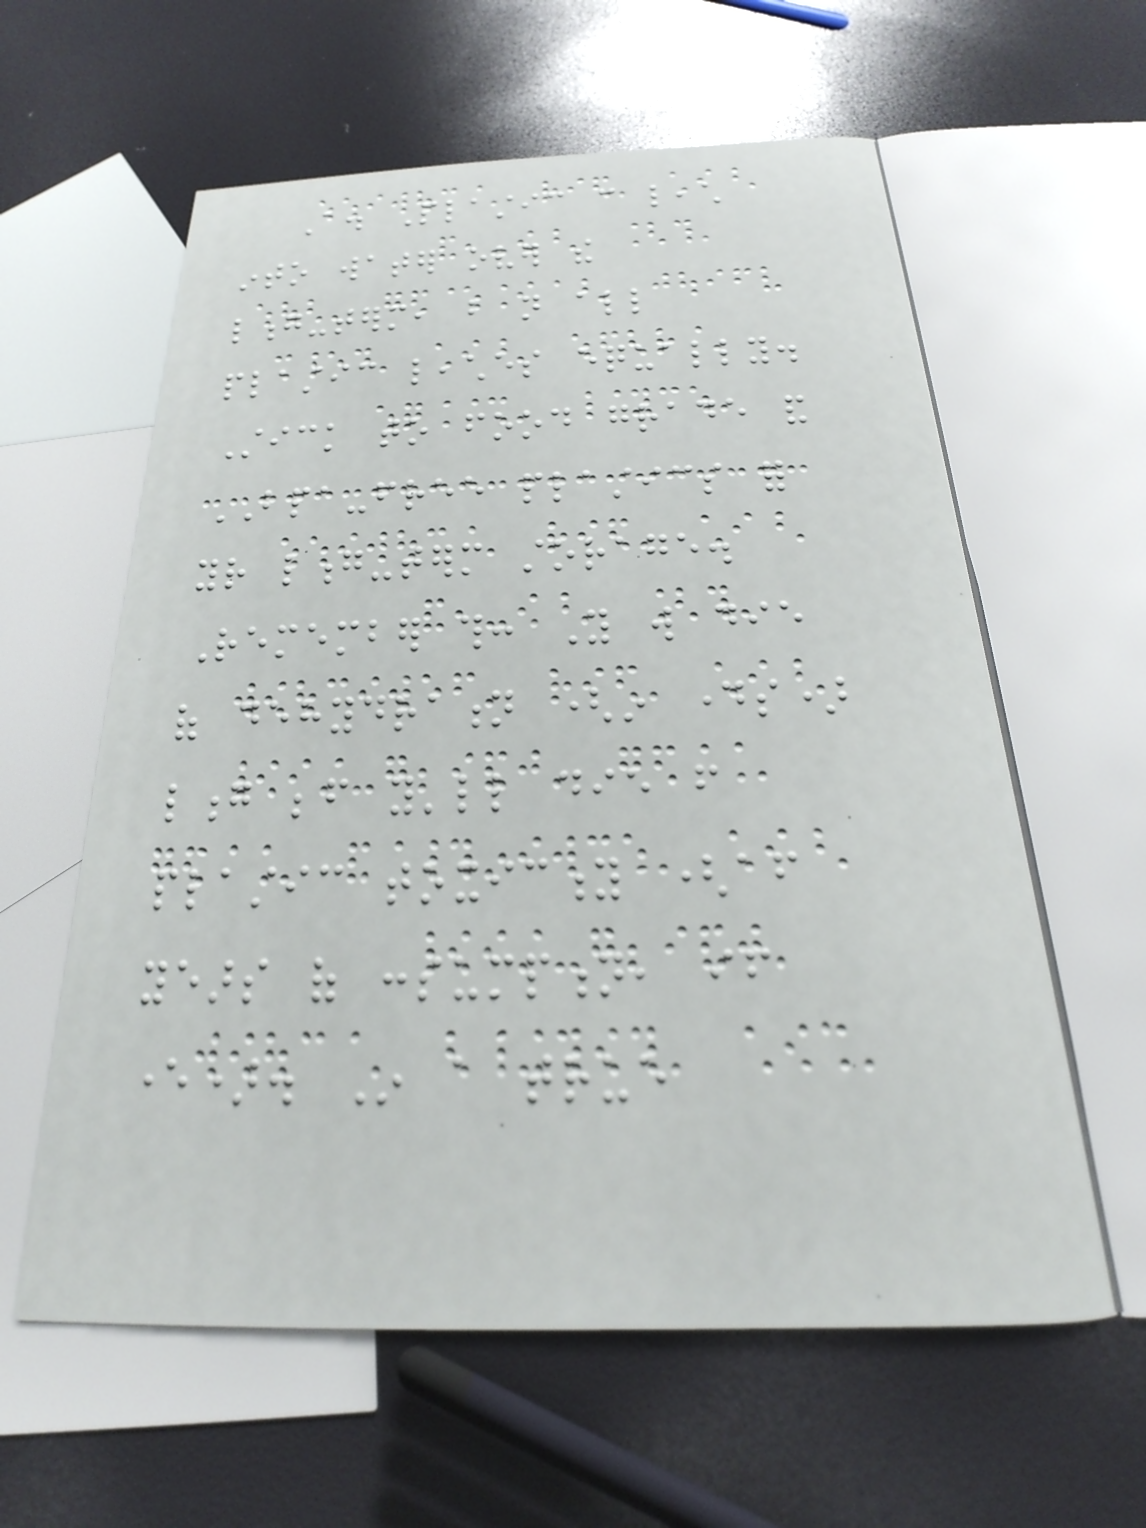A. Plastic can leach
into water over the
long-term, but not all
plastic leaches equally.
Stick to food grade and
BPA-free plastics for
your long-term storage.
Remember this: You will die
of dehydration (in days)
long before you'll die from
plastic toxicity (after
years of consumption, if
ever). In a true
